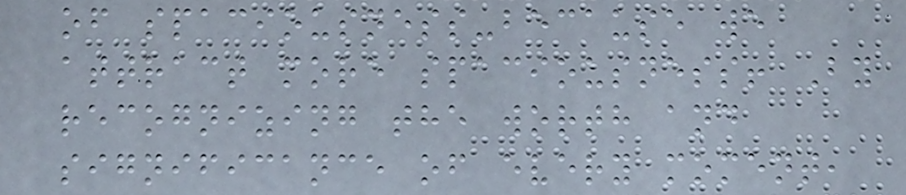of spaciousness-because we
attract more spaciousness! By
recognizing the worth and
significance of every moment,
